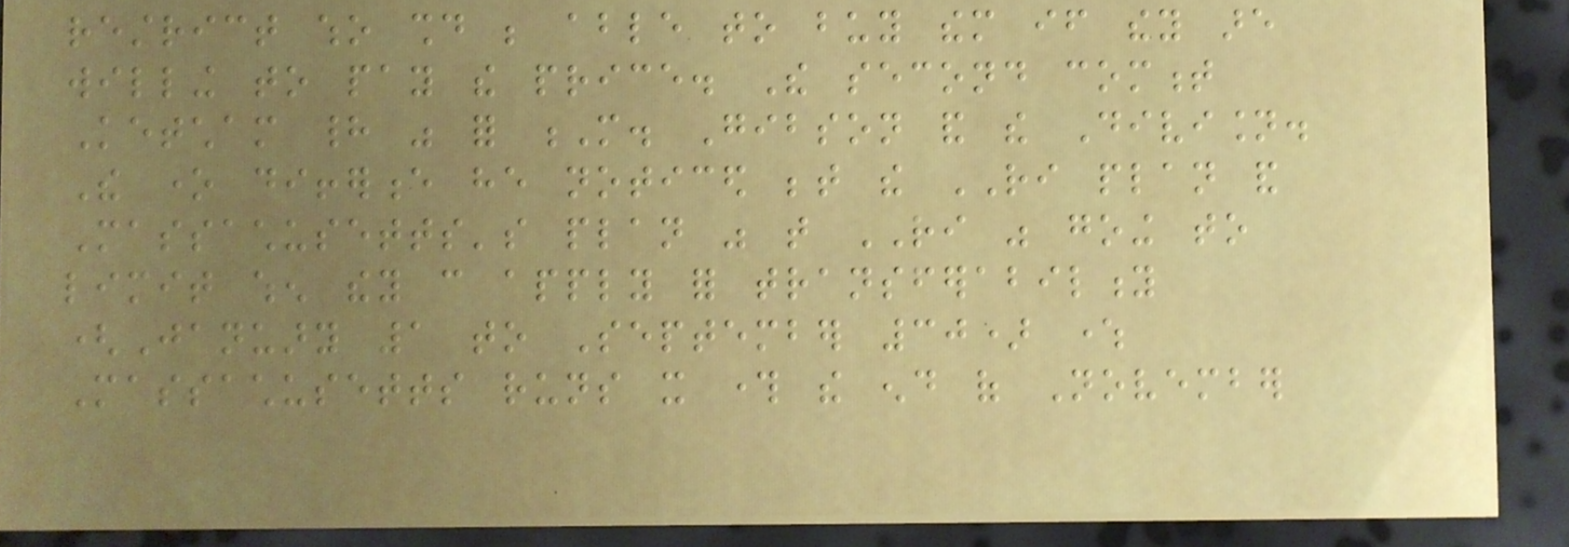restrict who should be able to buy them if they are
willing to pay the price. The second comment
Ketcham had was for M. Gibson and the Division.
The one difference he noticed between the RI plan and
Massachusetts's plan was that RI was going to
limit when they can apply for transferability
(January 1 to September 30) where
Massachusetts runs it through the end of November
